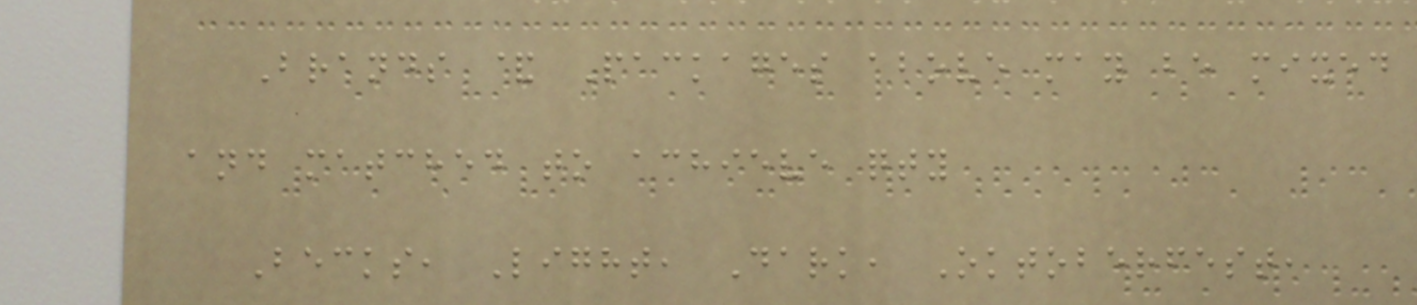Brands & Packages above may be mixed
and matched to achieve qty
Becks, Light, Dark, Oktoberfest,
